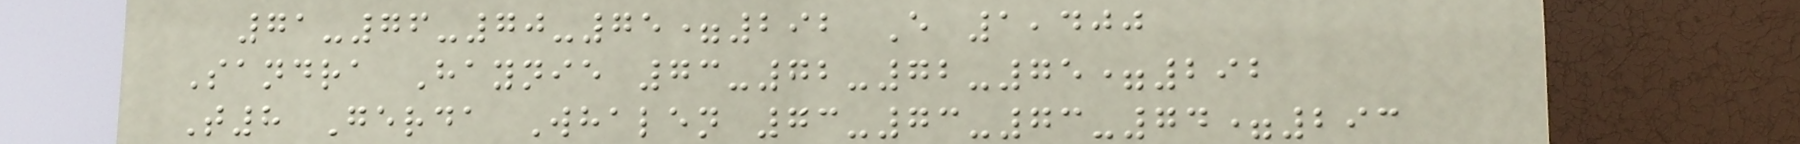71-76-70-75=292 E 1,400
Sandra Haynie 73-72-72-75=292
T8 Gerda Whalen 73-73-73-74=293
